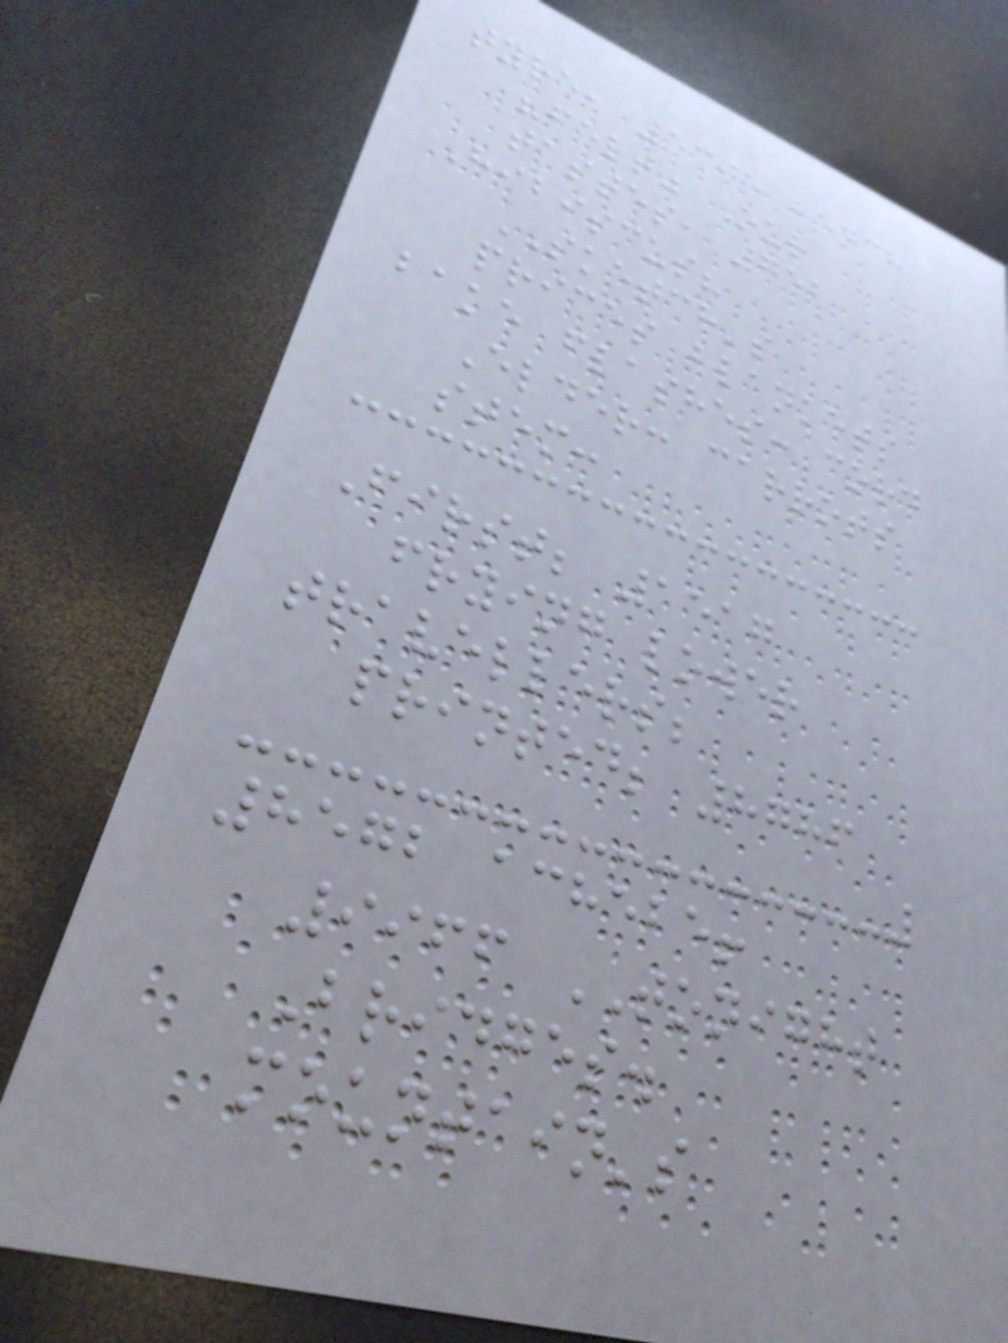tyre, 5305 bench
"felt" Our
tastes, 752
Hibiscus?
SKETCH's
prices blankets
bake flashes: cord
Elder: carrots
stem:
First; 1517
frying lower
travellers;
printed; 8786
8572 achebe!
9966 TONIGHT
Bridges.
mountain's
